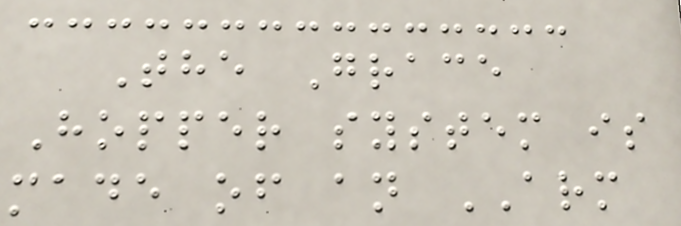The Grace
Hopper system is
made of an ARM
